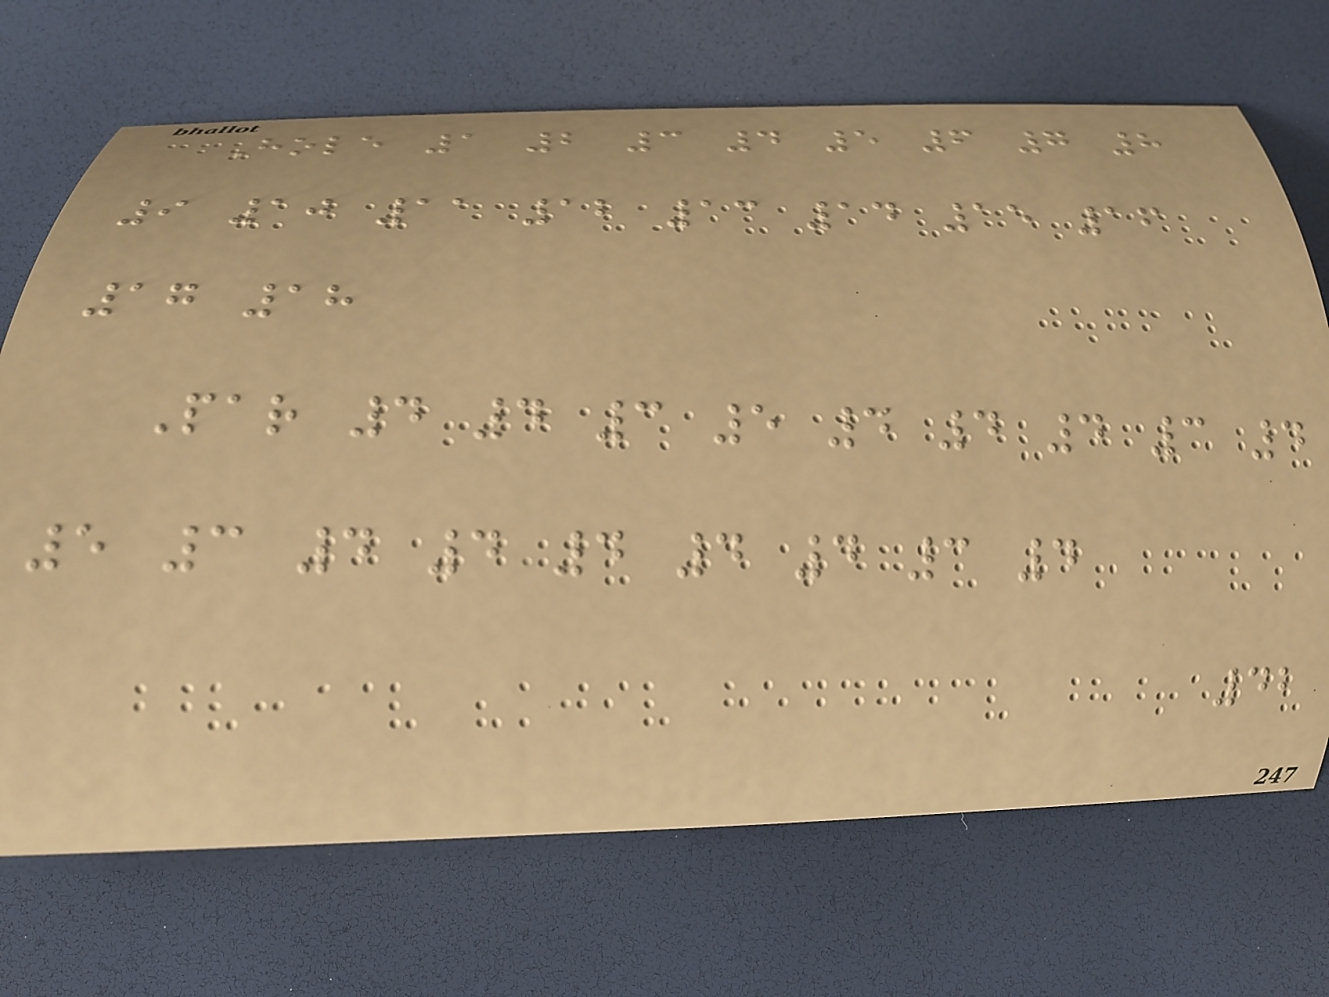Hole 1 2 3 4 5 6 7 8
9 10 11 12 13 14 15 16
17 18
Par 4 4 3 5 4 4 4 3 4
5 3 4 4 4 4 4 3 4
42
